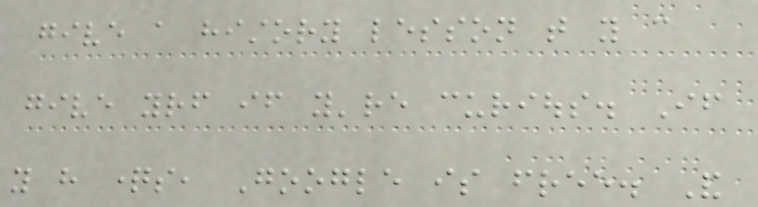give a history lesson that you can
give yourself if you're curious. If
you have questions, Google is free. And
